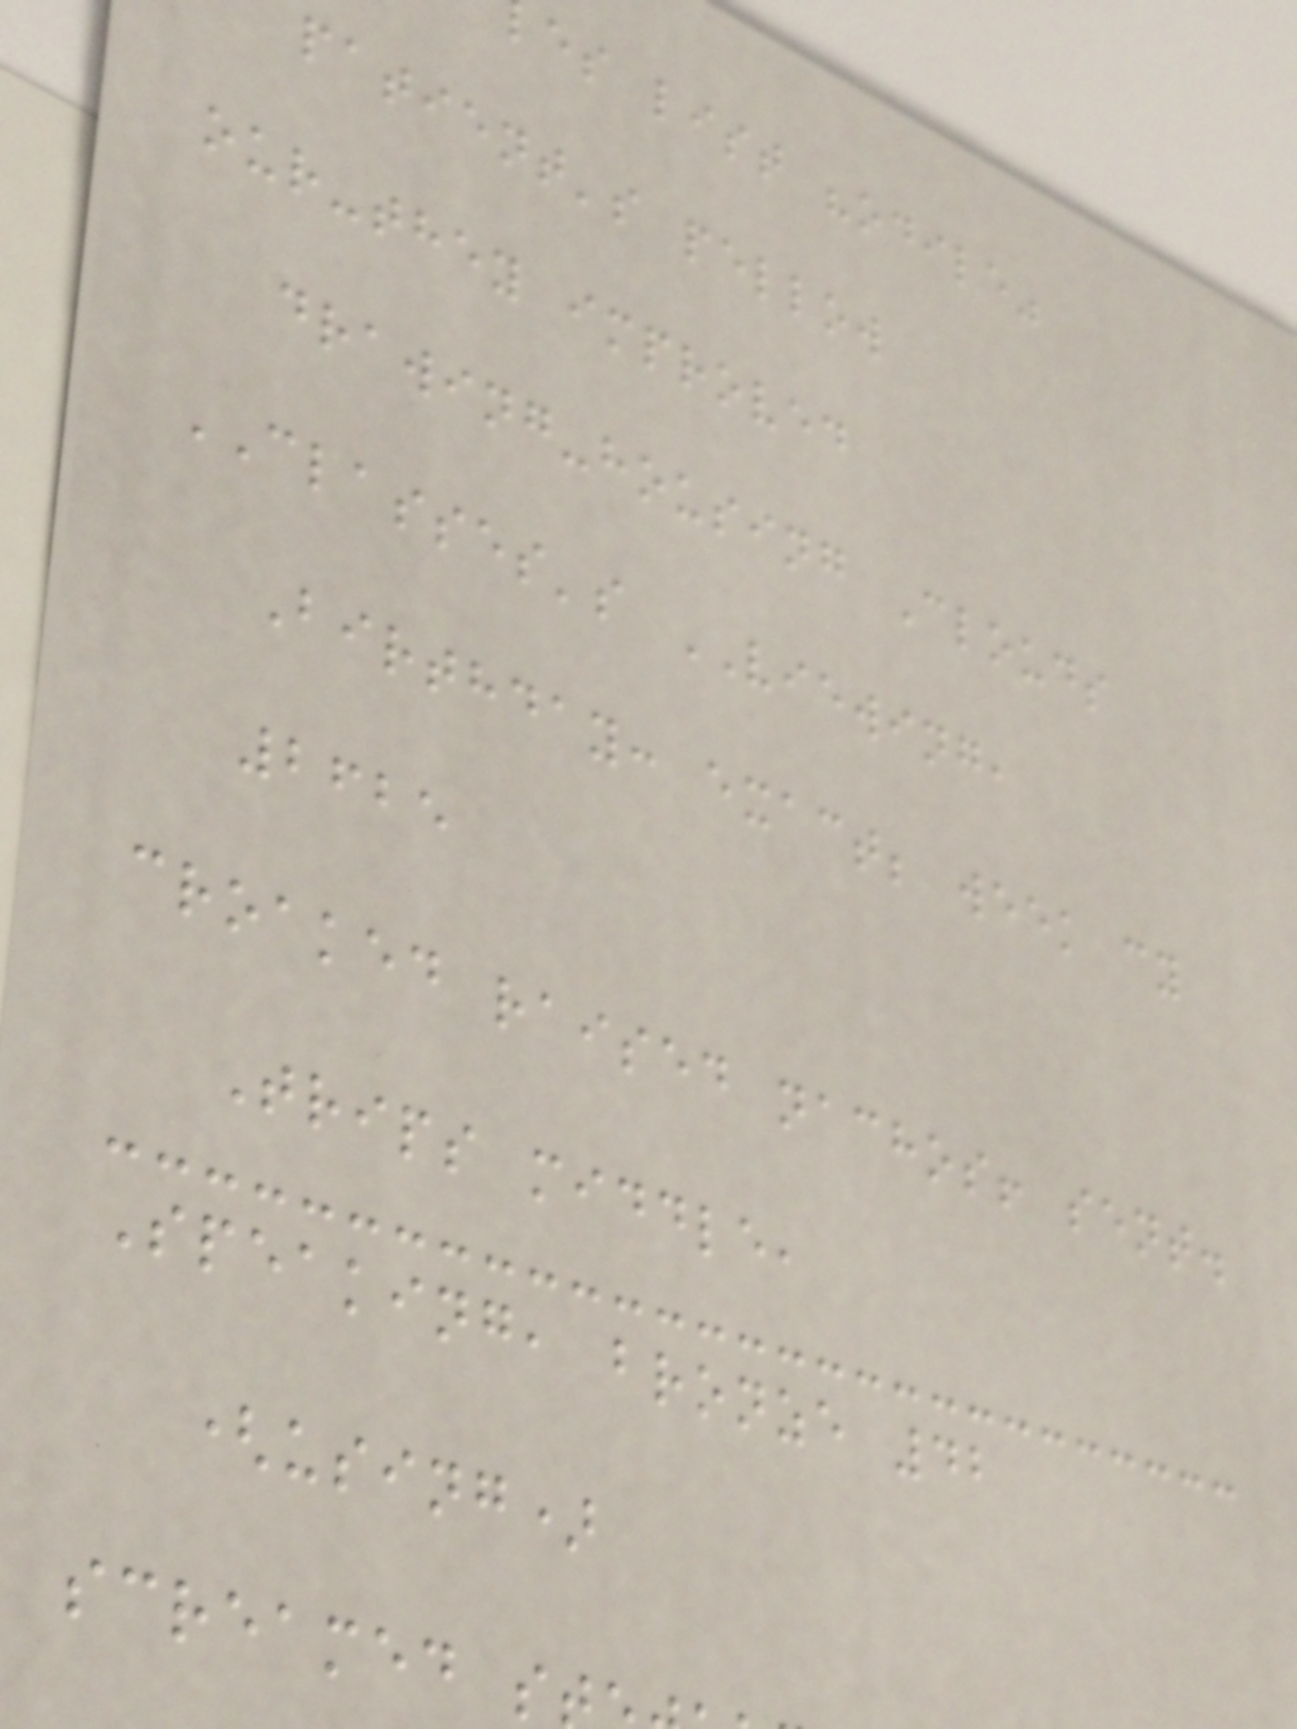es list "odile"
patient's pellow
our-they improved
drawing-housing Clouds
CLASSES's VIEWING,
Birthday: exact; week cy
2625
croaked raised nachos! sent.
Trips middle,
Speaking, bronze 42
(using)
screamed s
